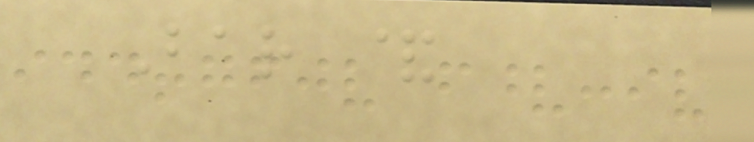Bar &
